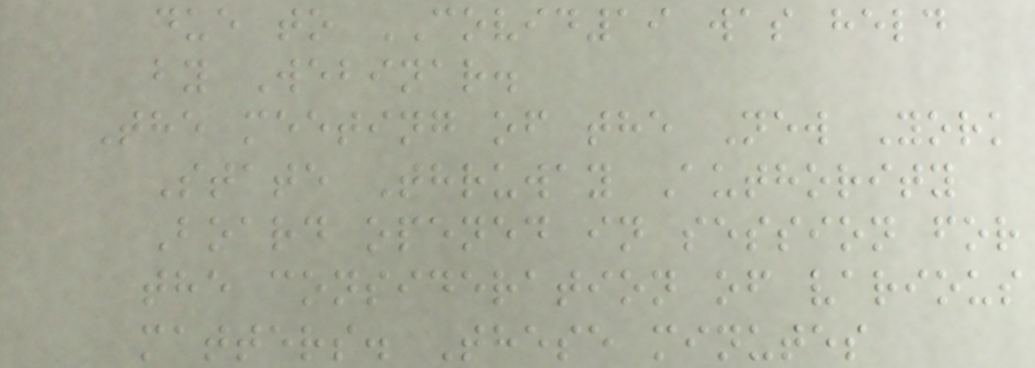due to COVID19 was held
by Webinar.
The meeting of the New York
State Thruway Authority
Board opened in session for
the consideration of various
matters. These minutes
